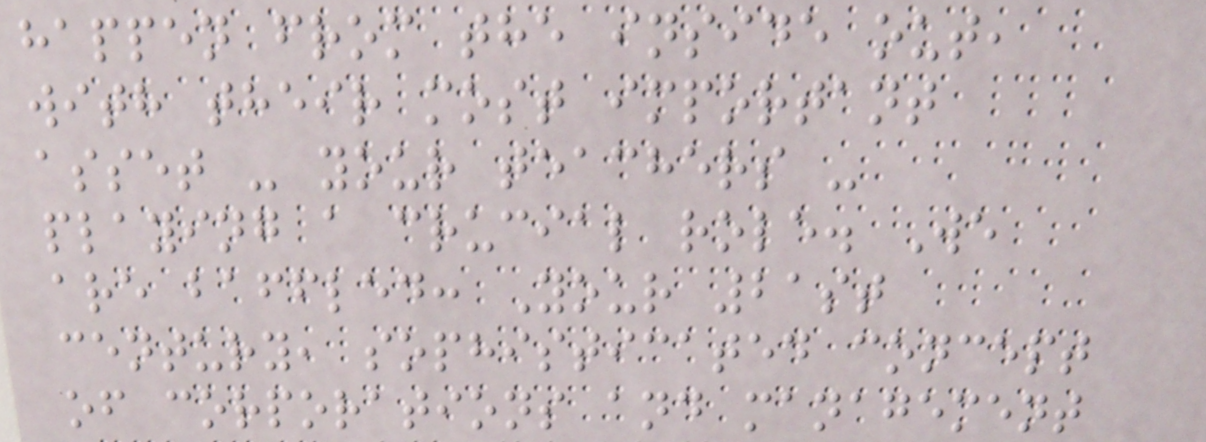happen from the inside out,
with their most important
asset - your teachers -
playing a crucial role. We
are baffled: Your 21st
century, sophisticated concept
of corporations and management
